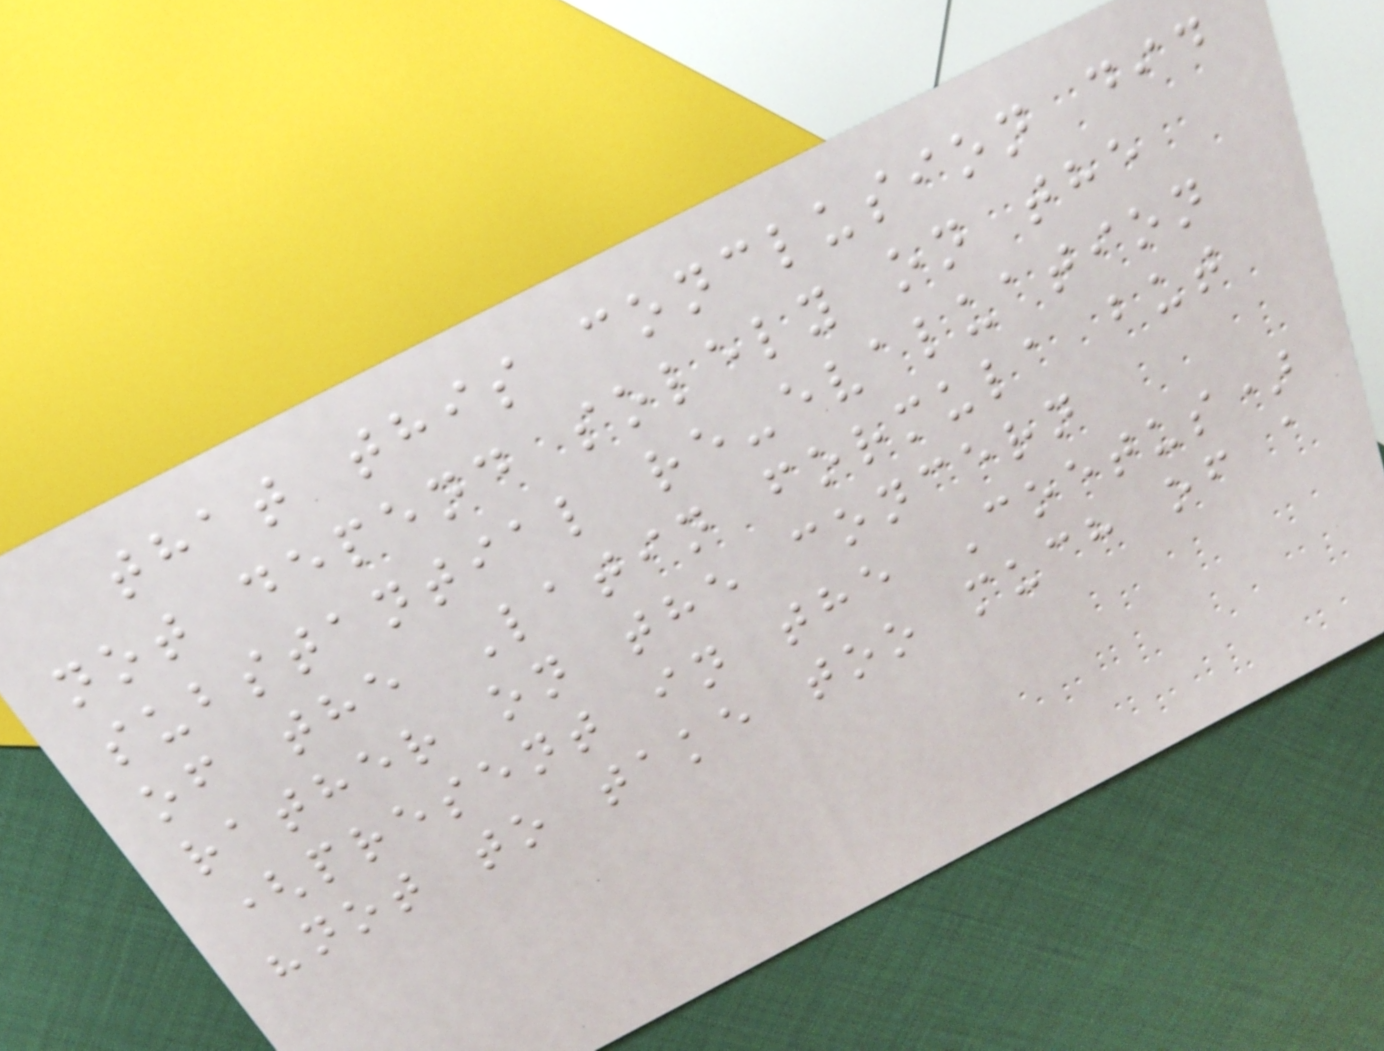that this conclusion did
not depend solely on the
substantial re-evaluation
of the Latin formula but
rather on the concern
(present in the Coetus)
"not to take too much of a
